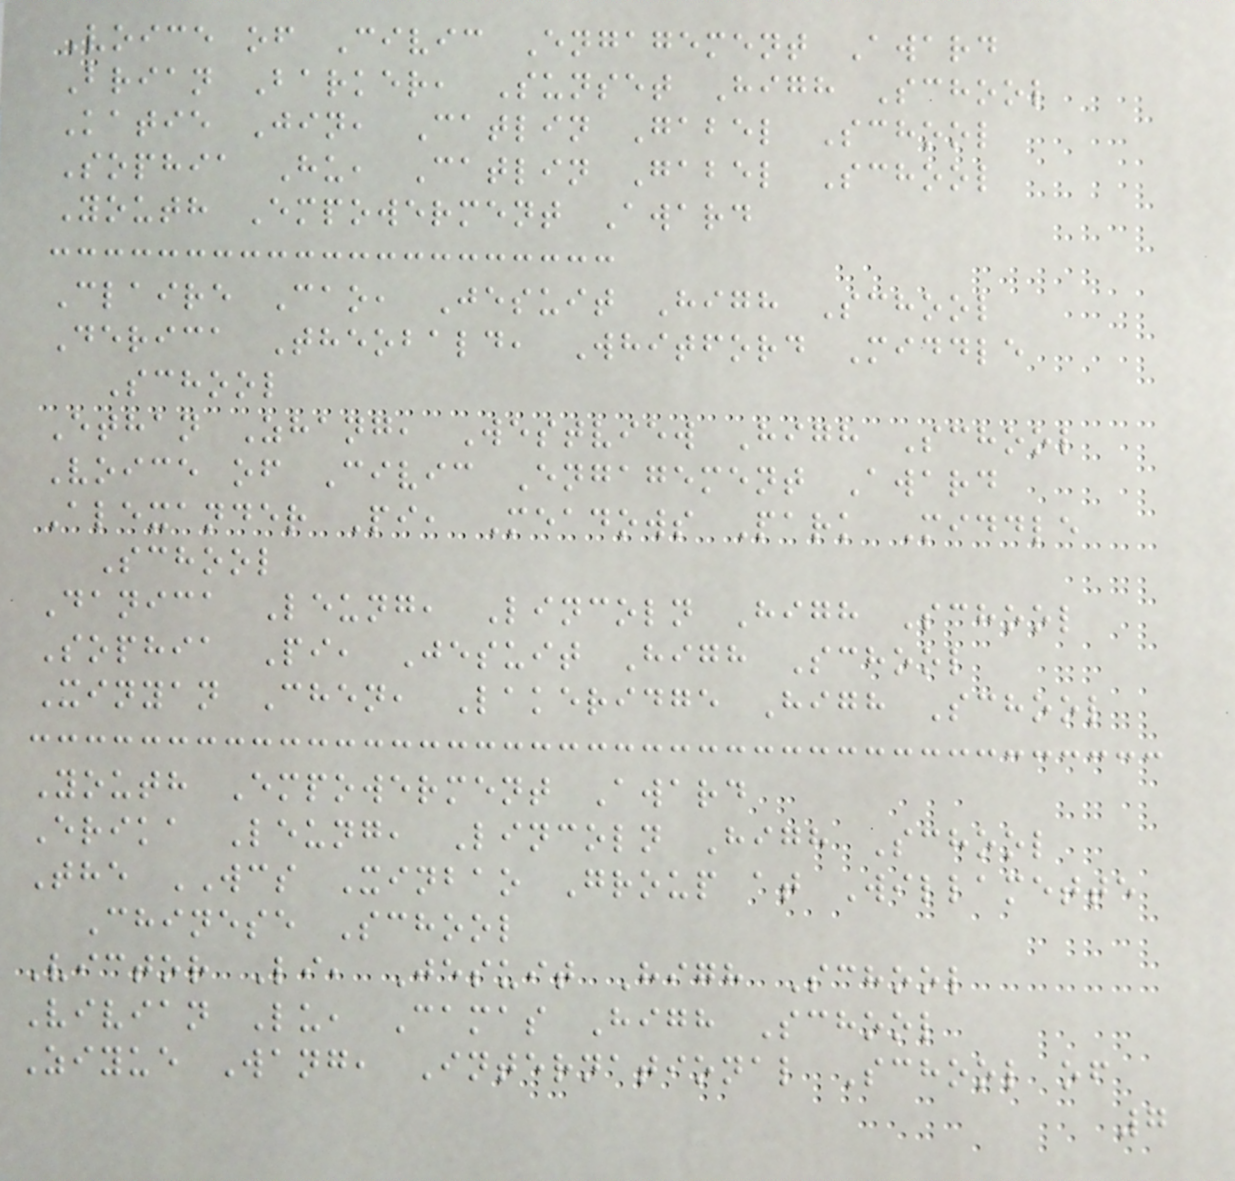Voice of Civic Engagement Award
Brian Barker, Sunset High School
Katie Jin, Catlin Gabel School
Sophia Hu, Catlin Gabel School
Youth Empowerment Award
Claire Cao, Jesuit High School
Derica Theobald, Whitford Middle
School
Ethan Zhang, Westview High School
Voice of Civic Engagement Award
Alexander Pi, Meadows Park Middle
School
Danica Leung, Lincoln High School
Sophia Pi, Jesuit High School
Xinyan Chen, Lakeridge High School
Youth Empowerment Award
Erika Leung, Lincoln High School
The WCS Xinbao Group at Willamette
Chinese School
Victor Li, Jesuit High School
Vivian Lu, Camas High School
Ziyue Wang, International School of
7
